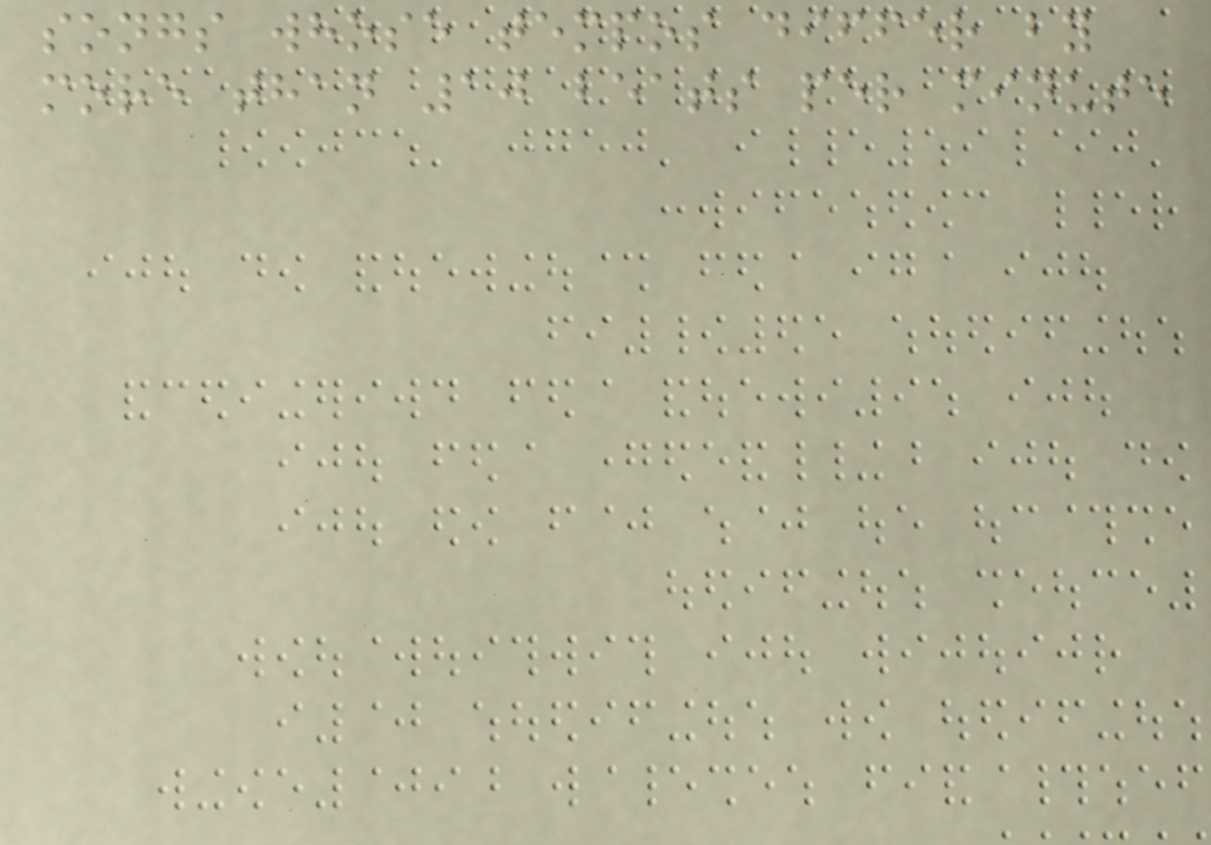songs whose tempos differ by
more than 10 beats per minute
